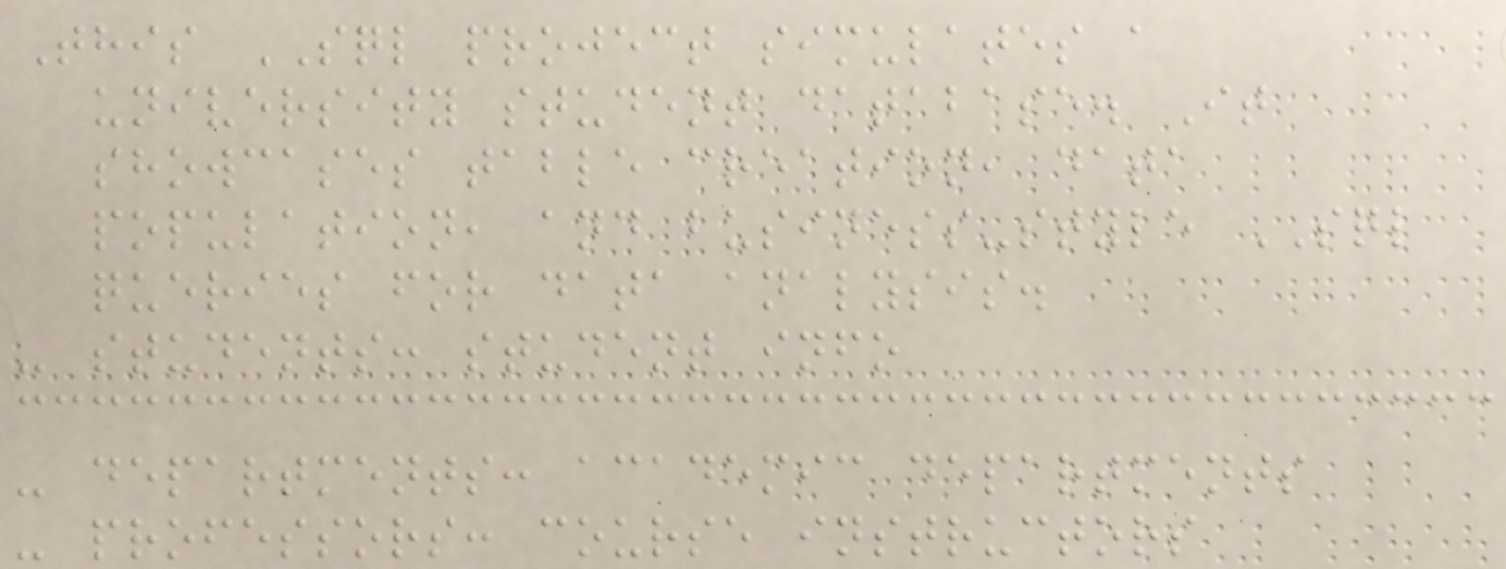This SQL project simulates a
university student database. It
showcases table creation, data
population, and business-style SQL
queries for data analysis.
- students: student info
- departments: academic departments
- professors: course instructors
